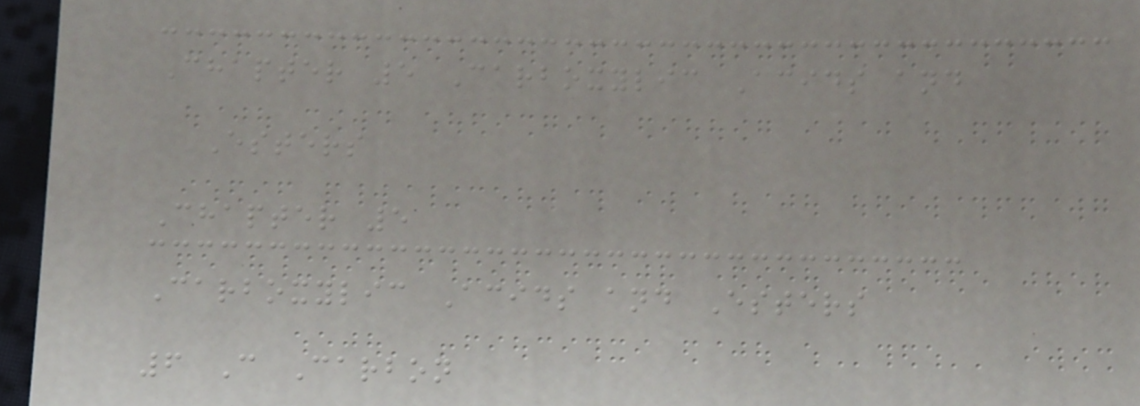Chapter 5 Carboxylic Acids and
Esters
Chapter 5
Carboxylic Acids and Esters
6 C Carbon
